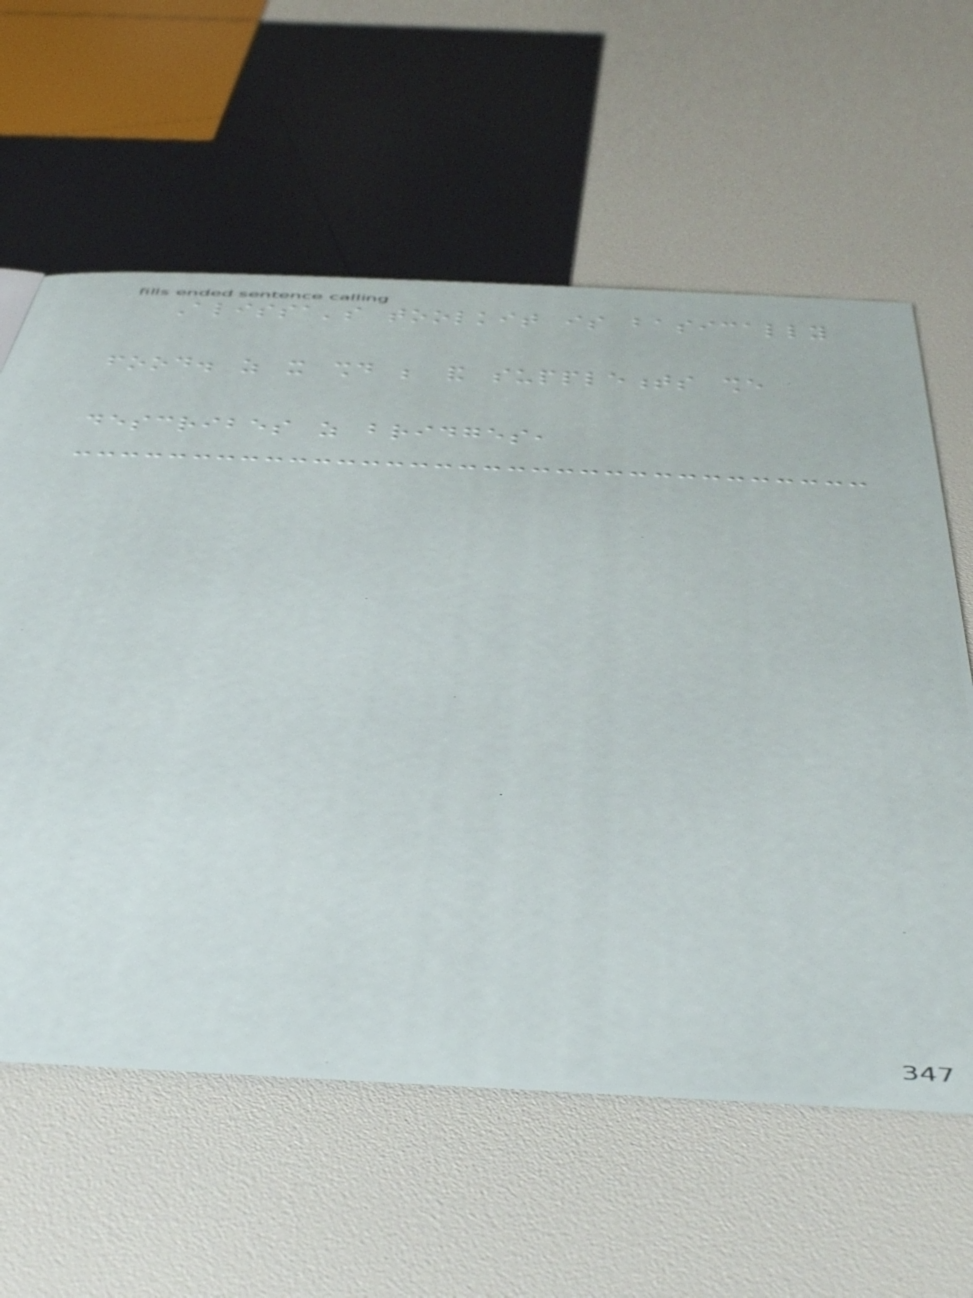Alissa's toolkit is basically
food. as it should be and supplements she
describes as bridges,
